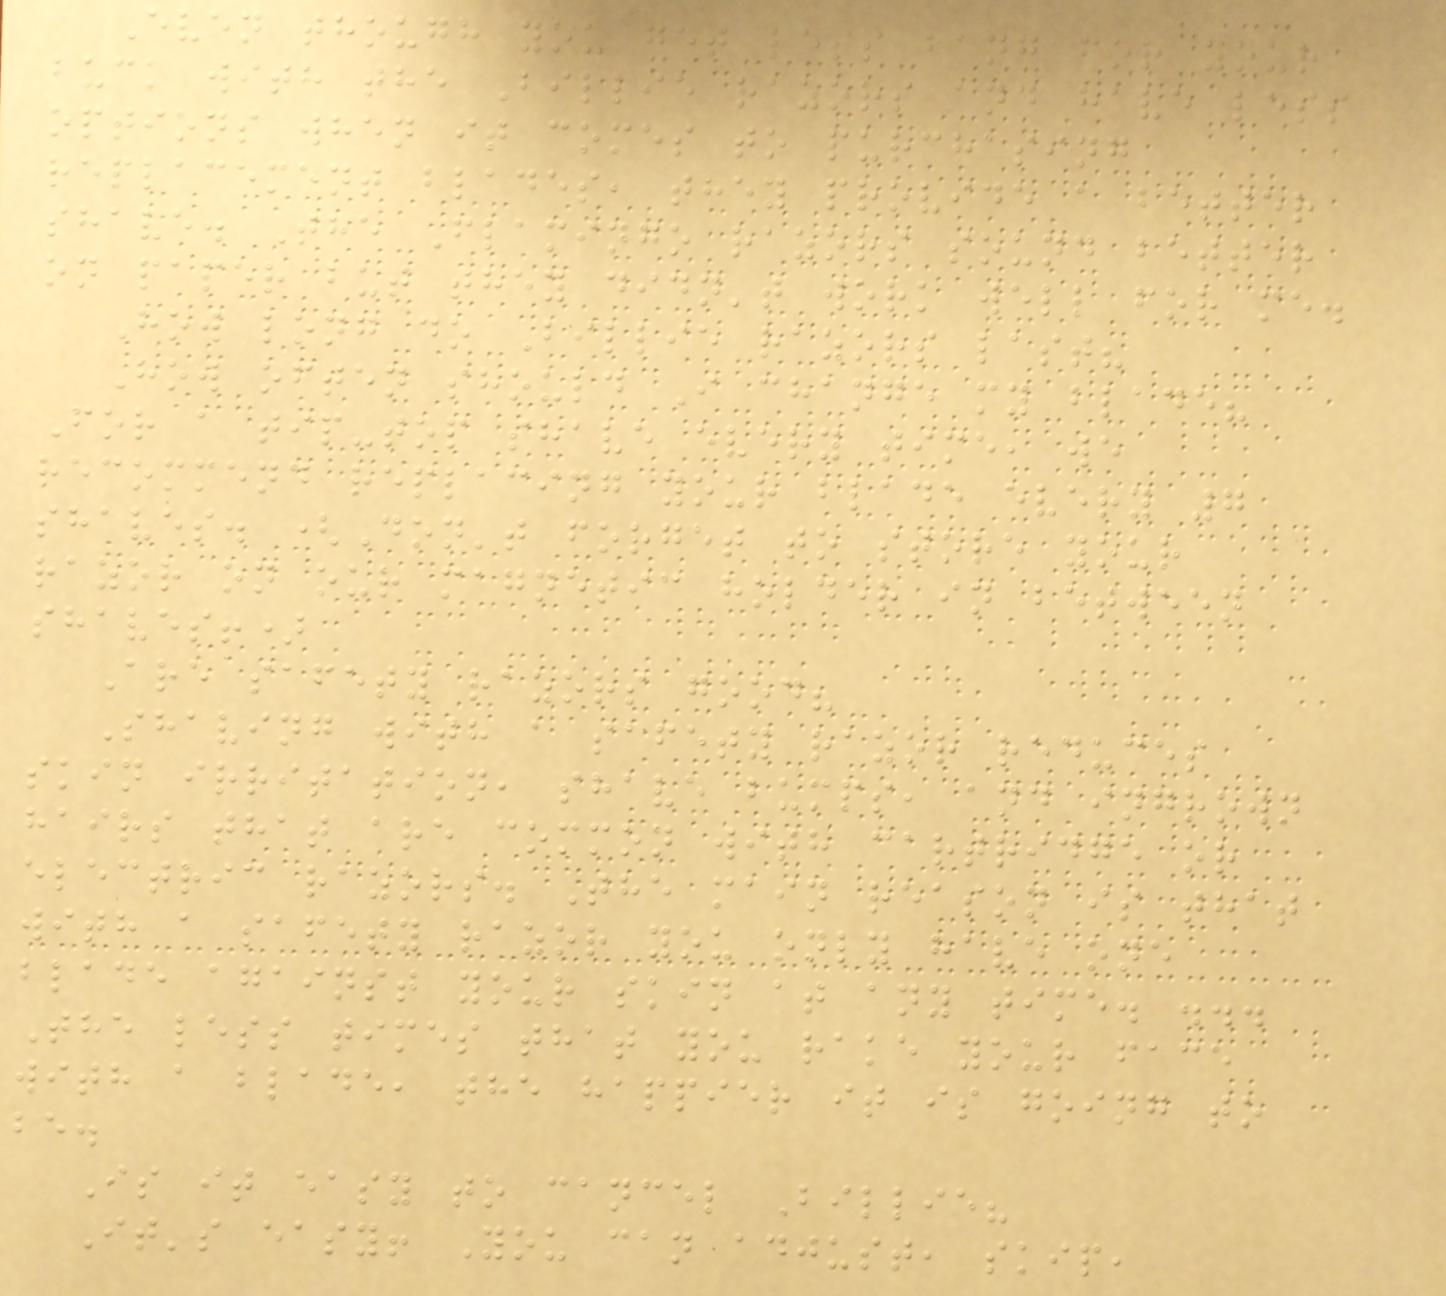Even though you get less bang for your
buck with the Billie razors and have less
options when it comes to purchasing
replacement blades, they provide a better
shave. The Flamingo razors sound better
on paper but they didn't work well for me.
How long do Billie razors last?
How often should I change my blade?
For a tip-top shave every time, we
recommend replacing your blade every 7
shaves. (Don't forget to store your
razor on our magnetic holder in between
shaves!)
Are safety razors good?
Shaving with a safety razor reduces
skin irritation, shave bumps, and ingrown
hairs that are common with cartridge or
electric razors. The main reason is that
with a safety razor you only have one
blade against your skin at any time. ...
The less times that you rake your face
with a blade, the happier it is going to
be.
Is it easy to cancel Billie?
It's easy! You can adjust, skip,
